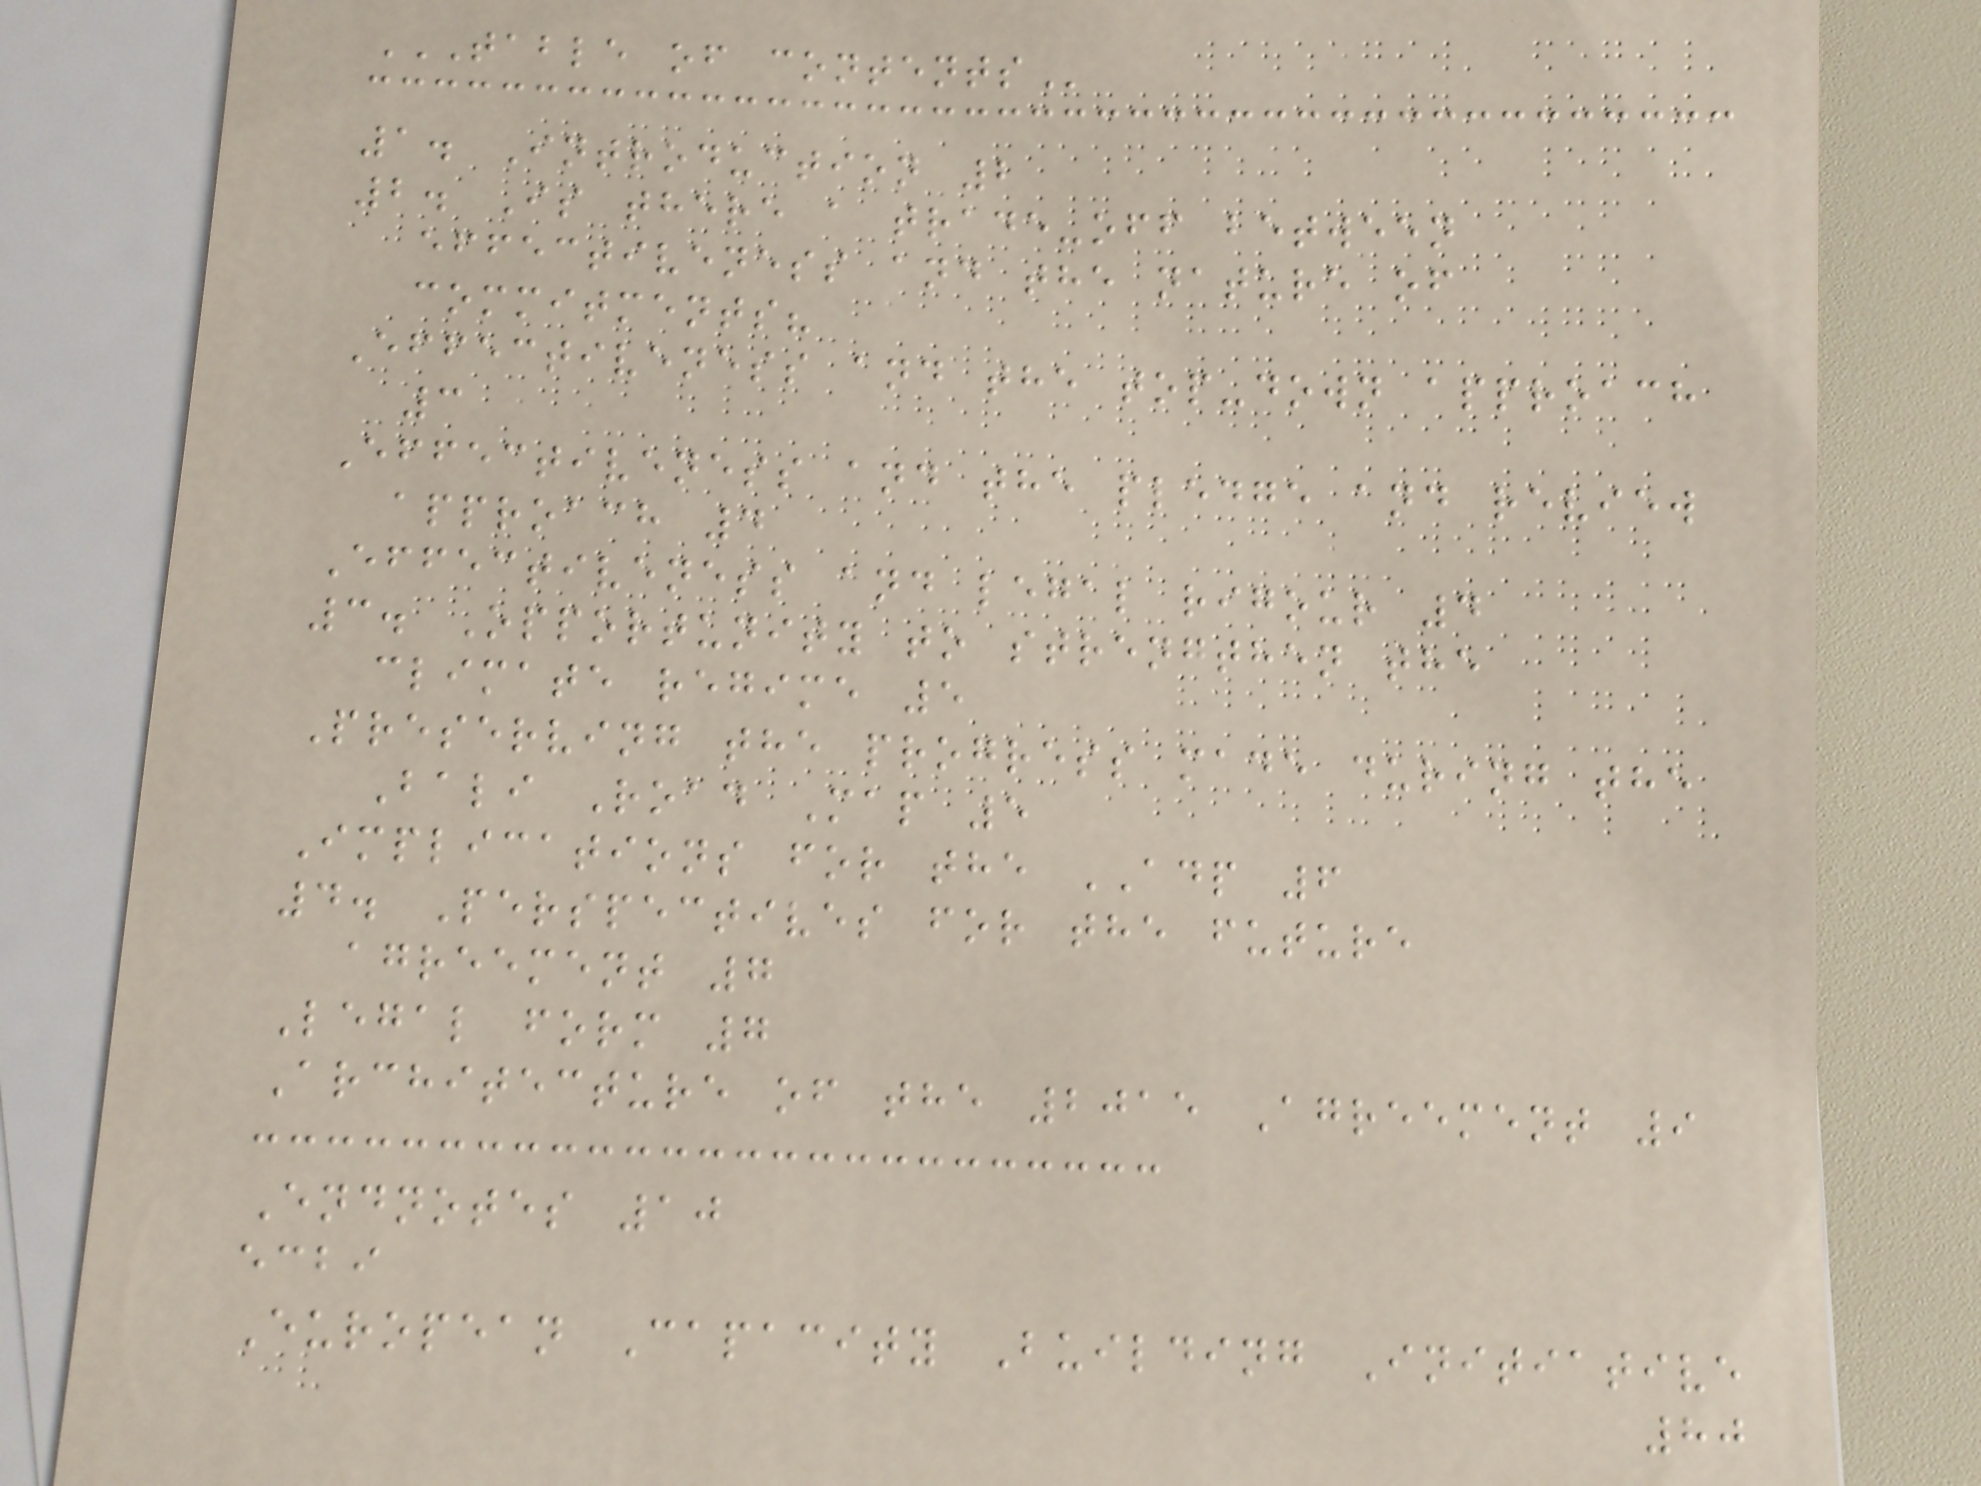TABLE OF CONTENTS
1. Introduction 2
2. Is there a trade-off between
effectiveness and the nature of
commitments?
Effectiveness and the top-down approach
3
Effectiveness and the pledge and review
approach 4
Effectiveness and legal rigour 4
3. Opportunity to strengthen the
climate regime 5
Preserving the progress made during the
Bali Road Map 5
Implications for the ADP 6
4. Perspectives for the future
agreement 7
Legal form 7
Architecture of the 2015 Agreement 9
Endnotes 10
ecbi
European Capacity Building Initiative
80
